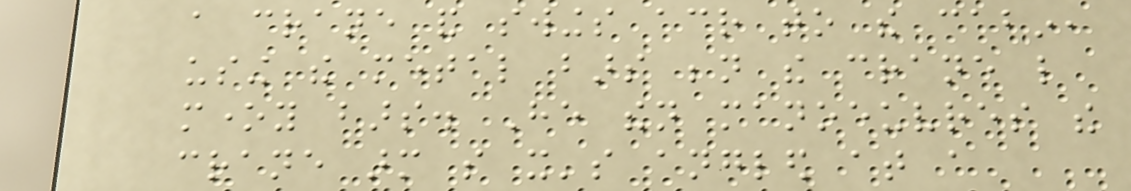a crane and swings across to the cabin,
using the metal bars beneath the crane like
money bars. He then manoeuvres the
crane arm so it's angled at a
